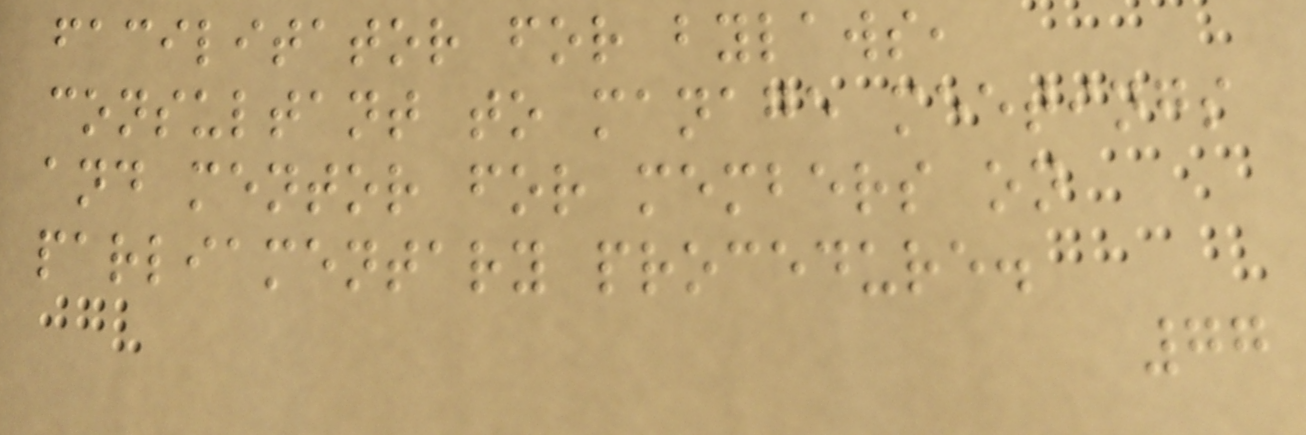facilitator for bylaws,
consultant to manage meetings
and mentor for members on
parliamentary procedure.
77
